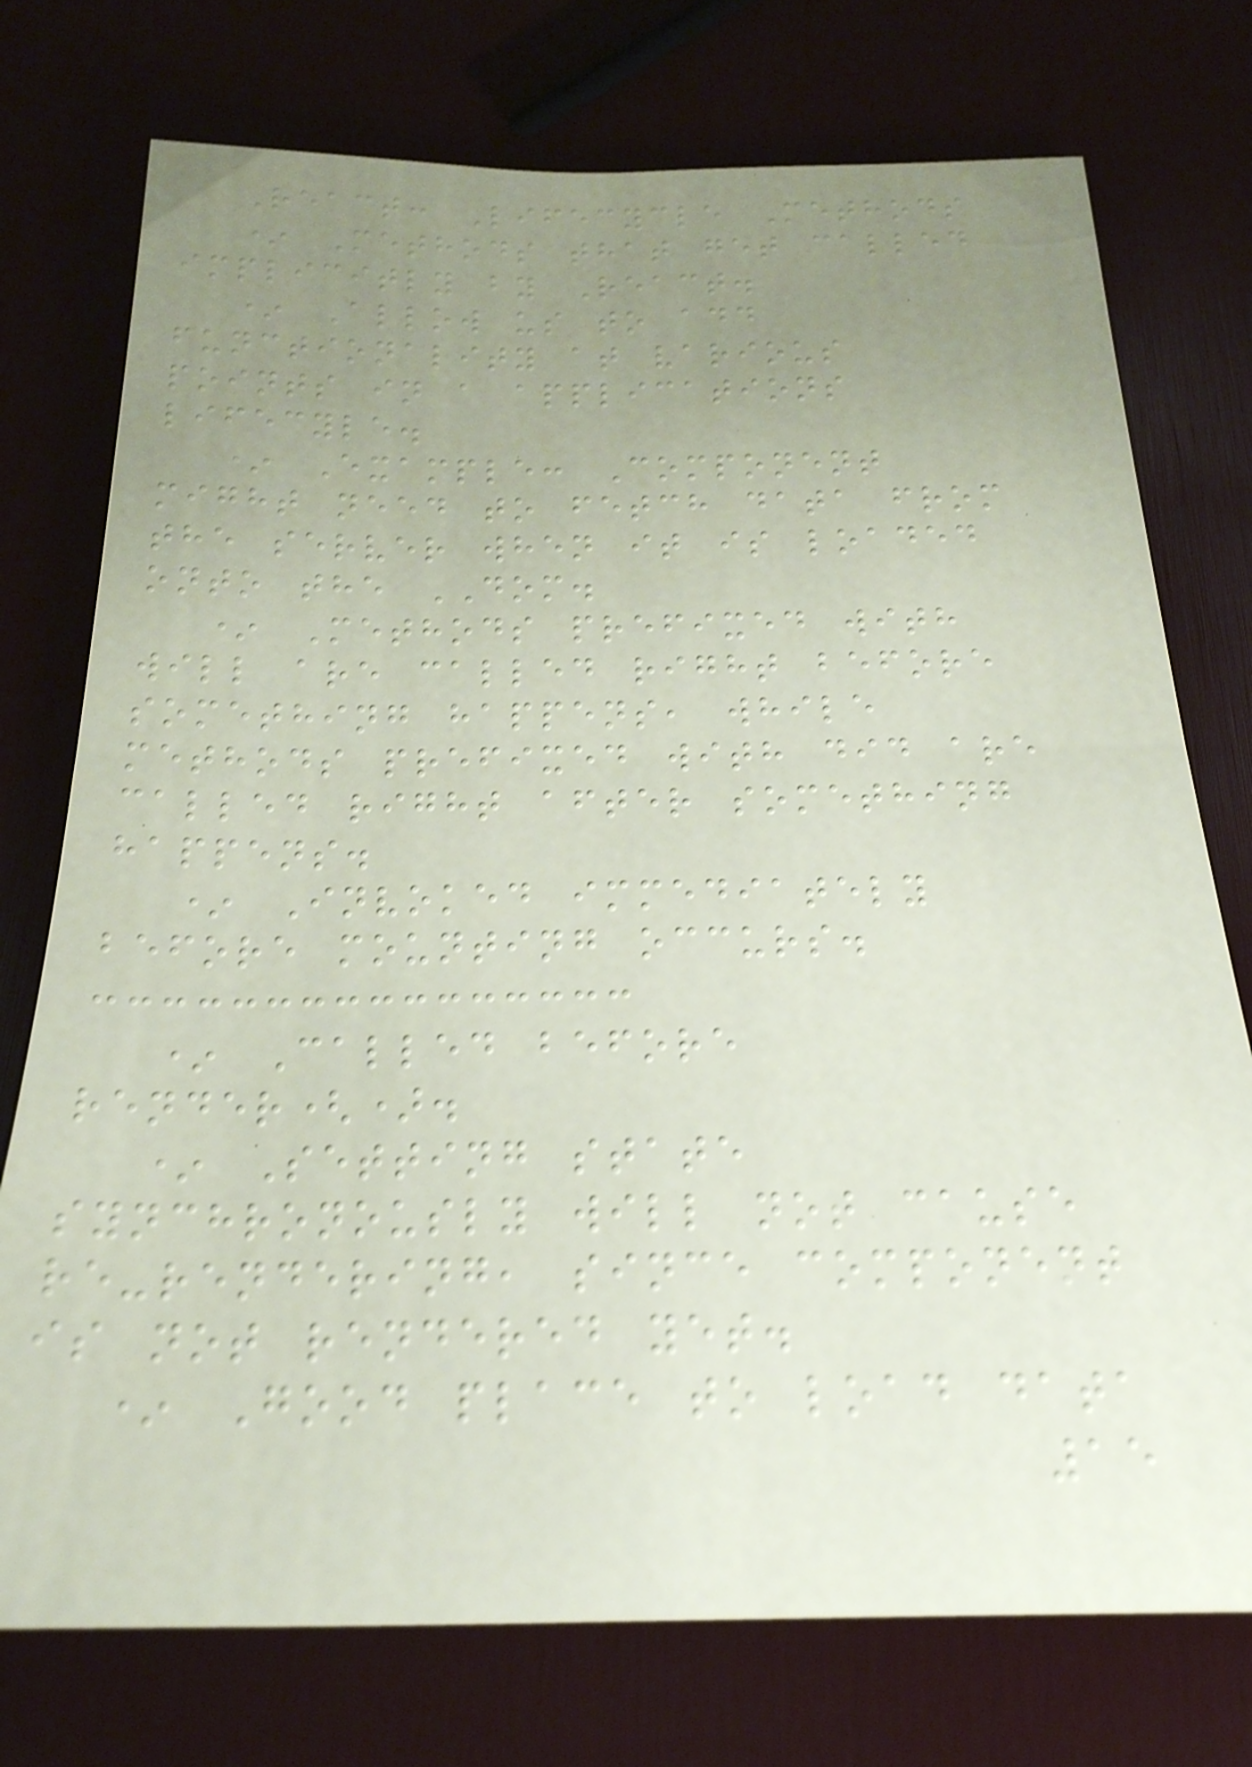React: Lifecycle Methods
* Methods that get called
implicitly by React.
* Allow us to add
functionality at various
points in a applications
lifecyle.
* Example: Component
might need to fetch data from
the server when it is loaded
onto the DOM.
* Methods prefixed with
will are called right before
something happens, while
methods prefixed with did are
called right after something
happens.
* Invoked immediately
before mounting occurs.
* Called before
render().
* Setting state
synchronously will not cause
re-rendering, since component
is not rendered yet.
* Good place to load data
15
